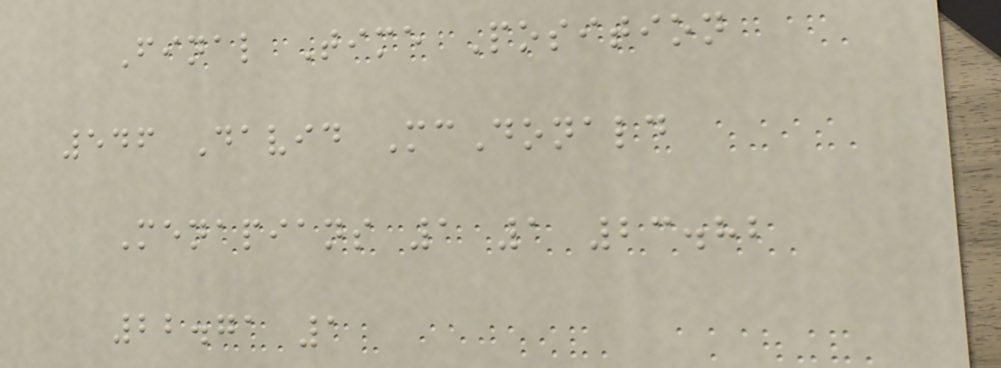Final Time Position
546 David McDonald
Menapians 1 1 23.82
22.71 1
